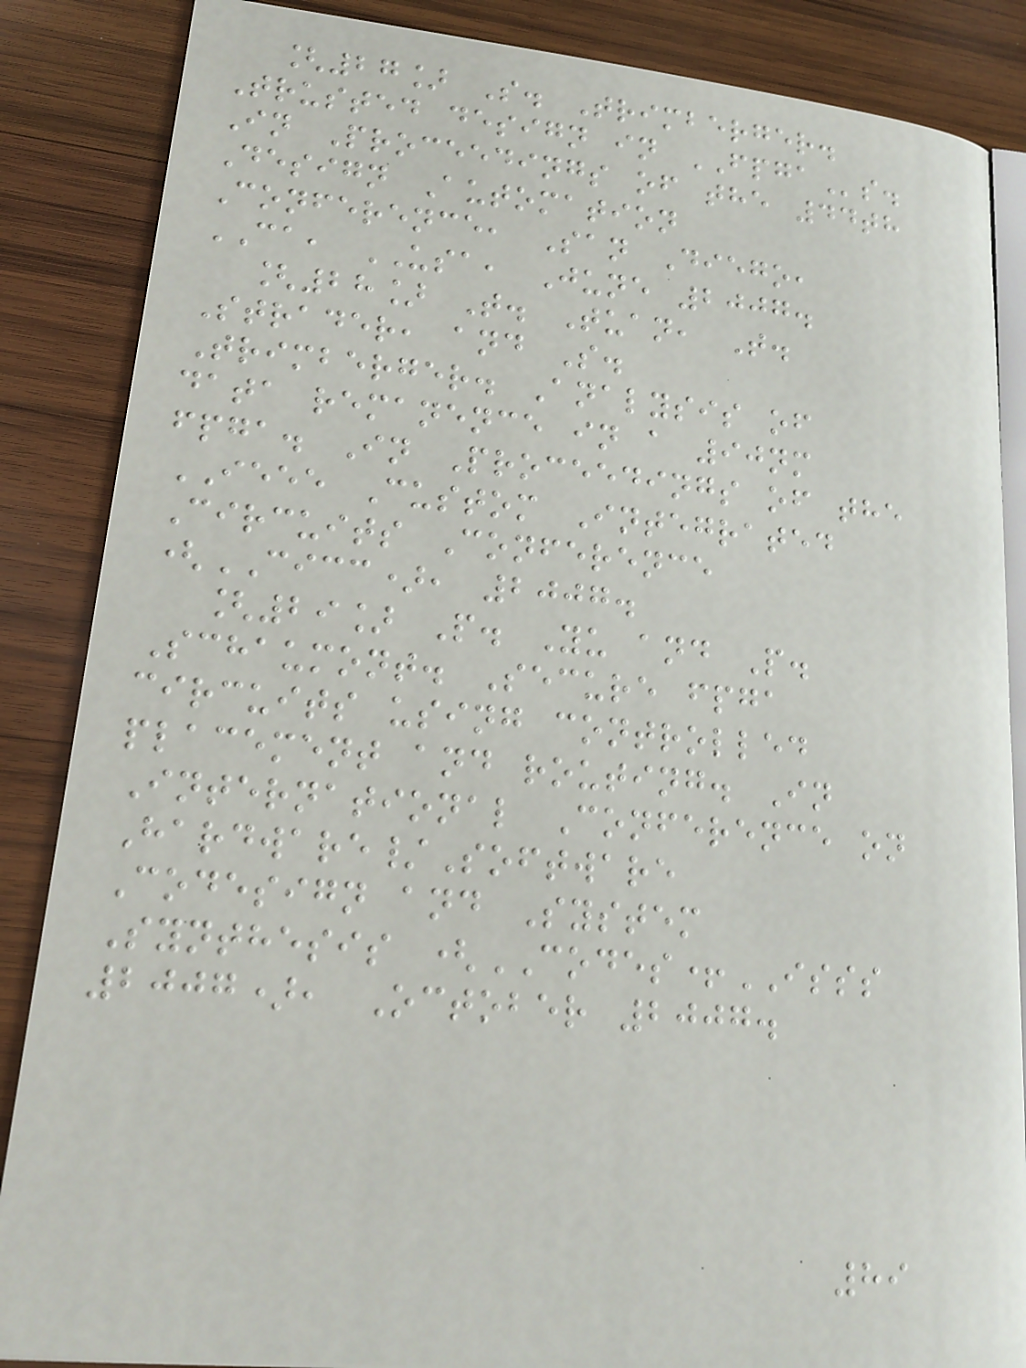[27] S. Trimberger.
Trusted design in FPGAs.
In Proceedings of the 44th
Design Automation
Conference, San Diego,
CA, USA, June 2007.
[28] T. Tuan, T.
Strader, and S.
Trimberger. Analysis of
data remanence in a 90nm
fpga. In Proceedings of the
IEEE Custom Integrated
Circuits Conference
(CICC), 2007.
[29] P. Yu and P.
Schaumont. Secure fpga
circuits using controlled
placement and routing. In
International Conference on
Hardware/Software
Codesign and System
Synthesis (CODES+ISSS
2007), October 2007.
89
